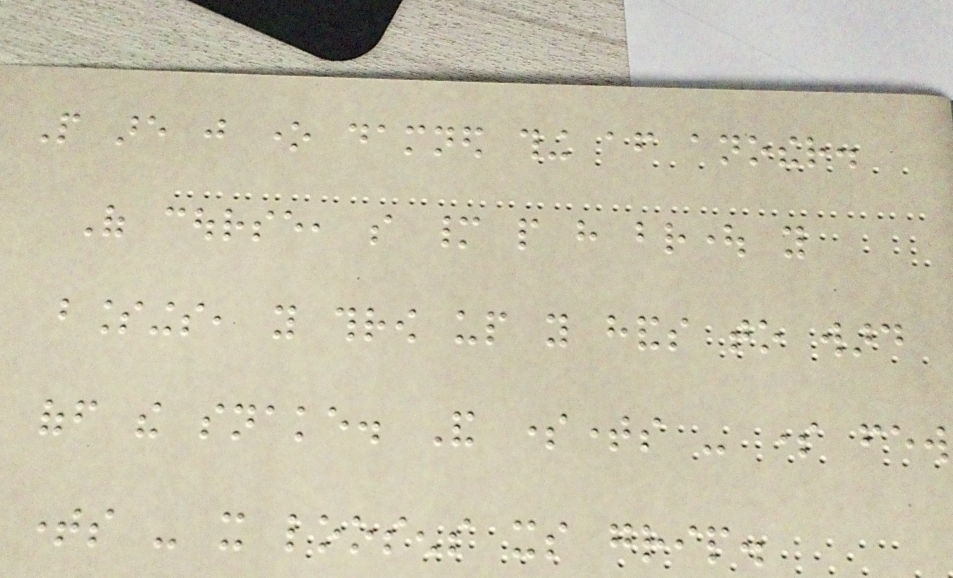People are just one damned thing after another.
Of course, so many people have brought you
blessings, you throw up you hands to ward
off the snake. And sometimes - some few
times - it loosens its grip.
